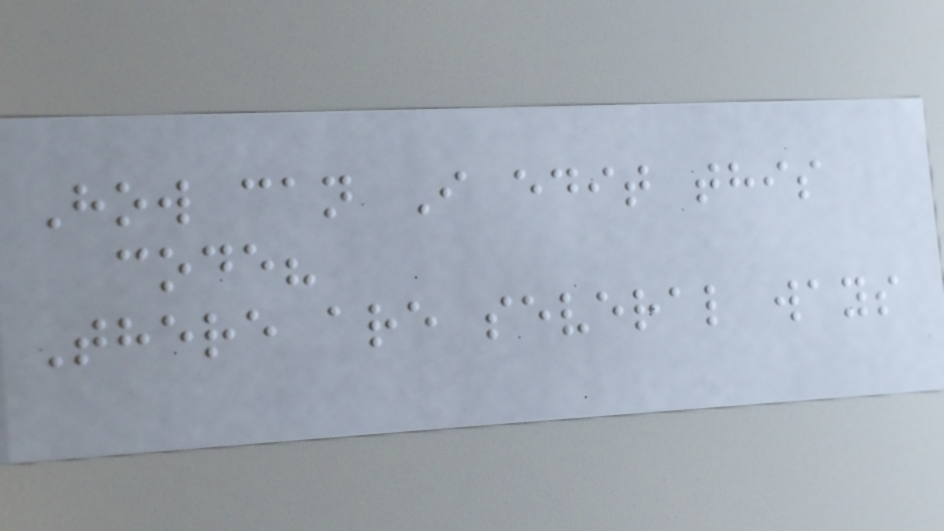How can I edit this
code?
There are several ways
